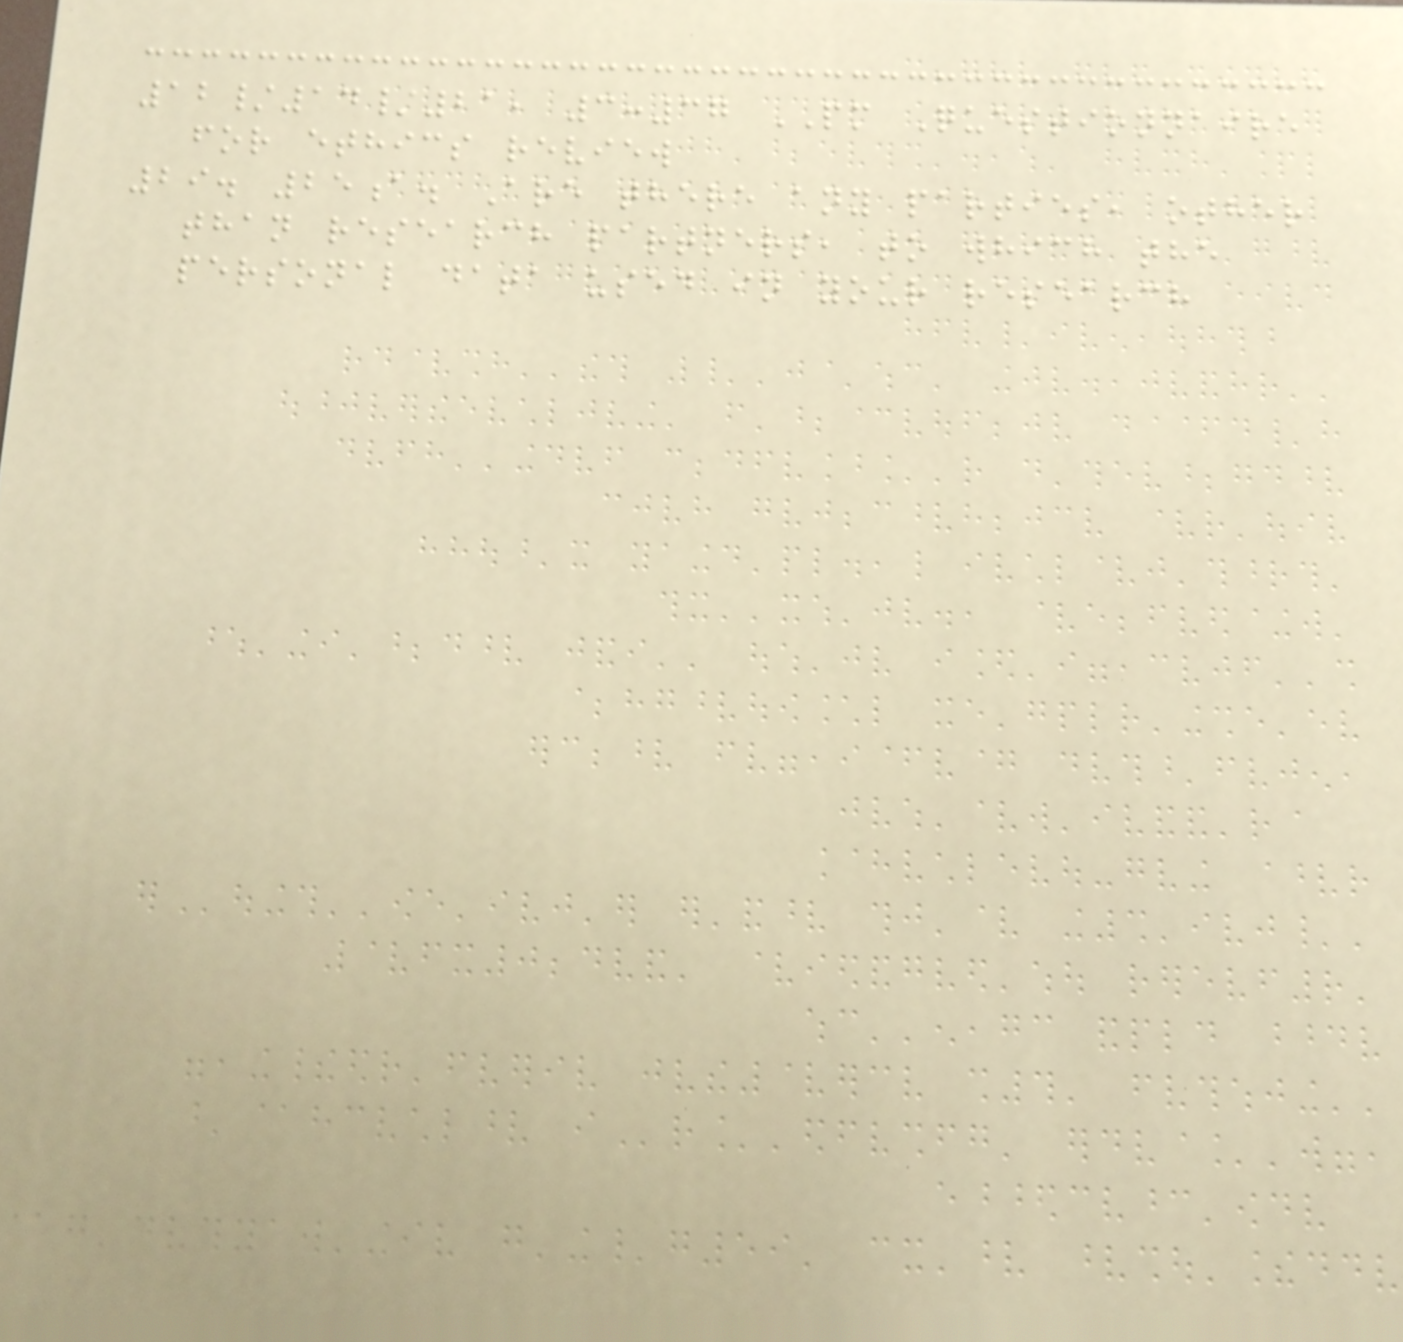12/14/21, 3:37 PM Questionnaire
for ethics review
29. 25a. Are there any parties, other
than research partners, to which the
personal data used in your research
